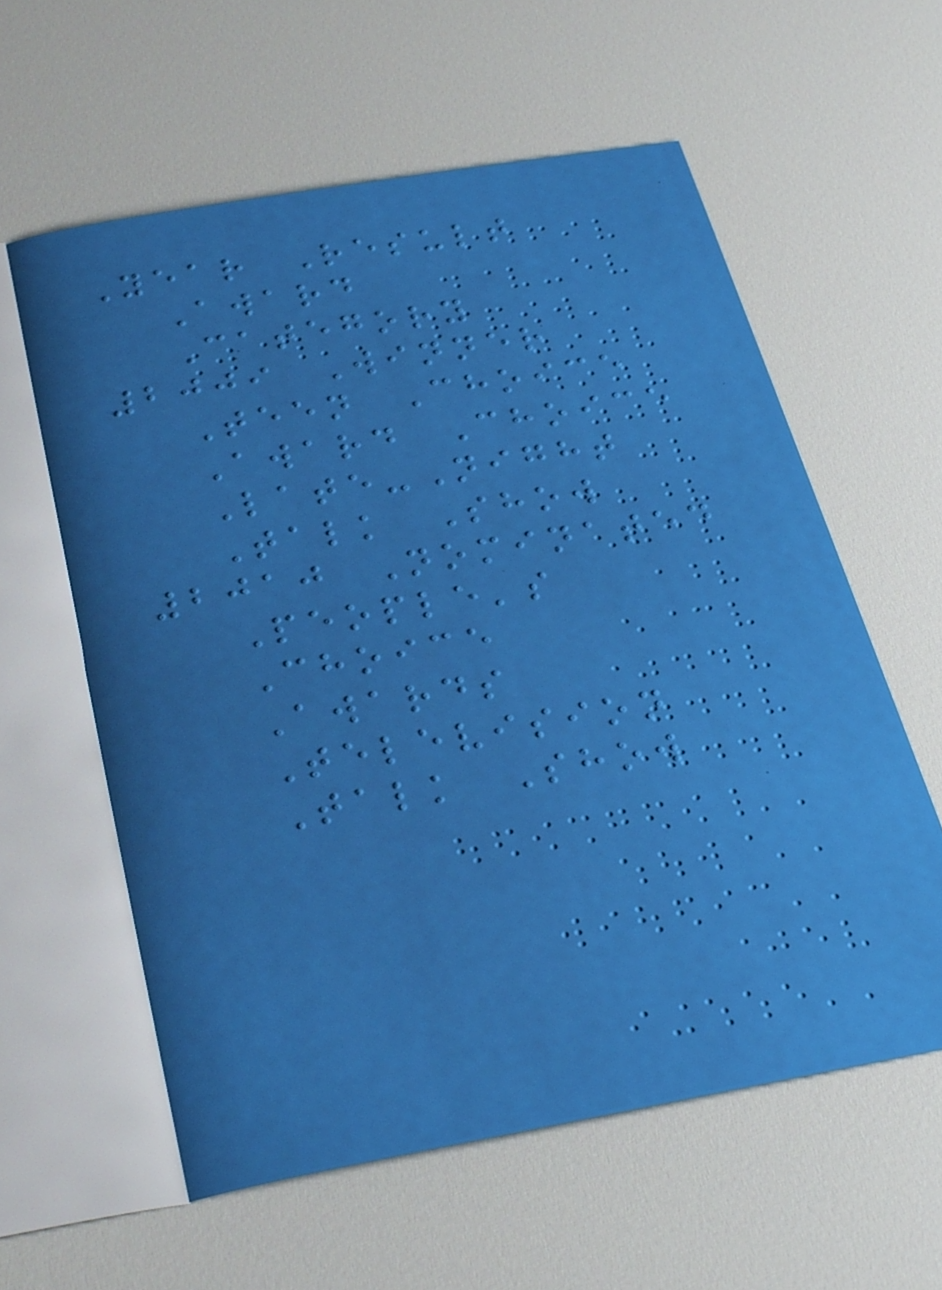Year Result
Award
Category
2009 Winner
Teen Choice
Award Choice
Late-Night
Talk Show
2010 Nominated
People's
Choice
Awards
Television
Talk Show
